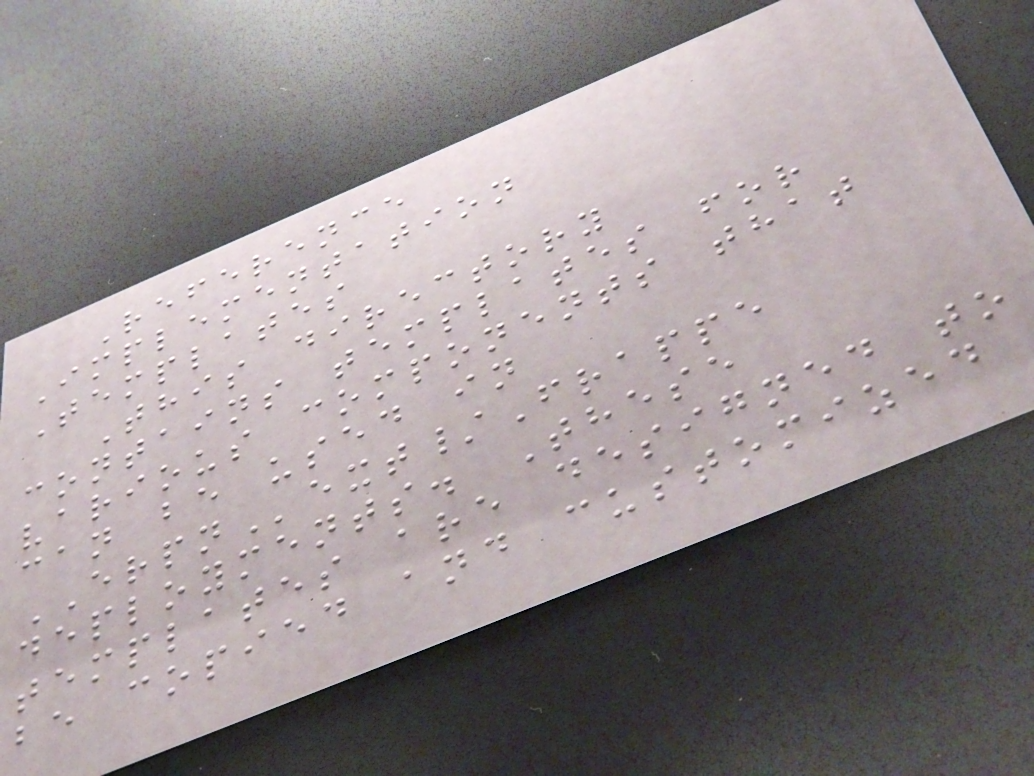Reference
Implementation
Templates
This directory
contains templates for
various components that
can be used in
ERPNext/Frappe
deployments. These
templates are designed to
be copied and customized
